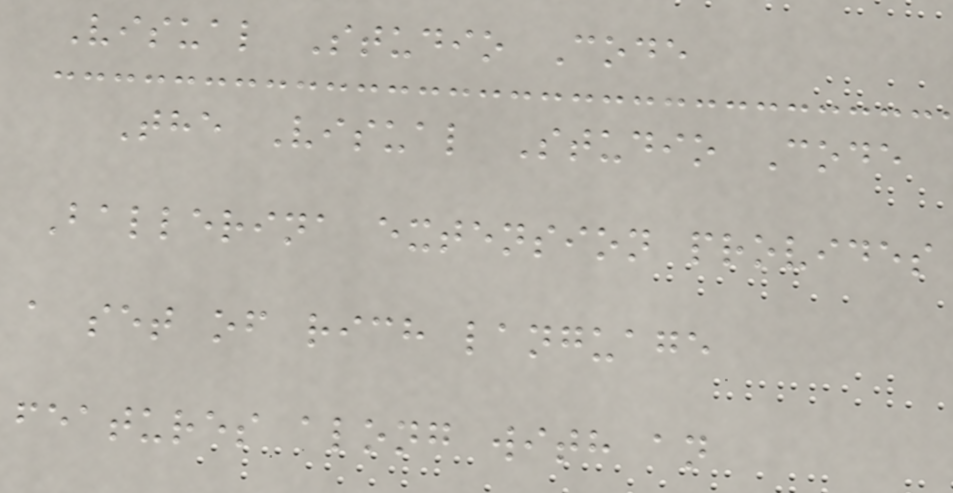Visual Studio Code
The Visual Studio Code
Ballerina extension provides
a set of rich language
features along with an
